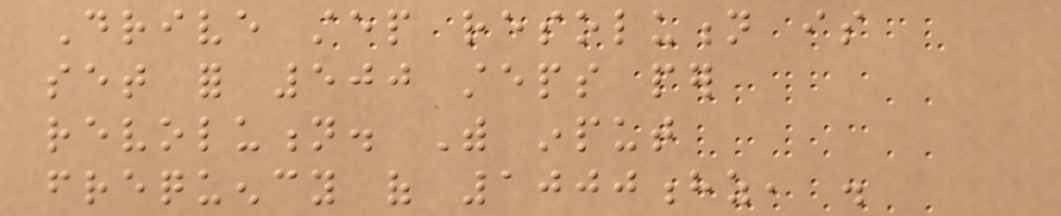Drive step resolution is
set for 500 steps per
revolution. With input
frequency of 1000hz, .
